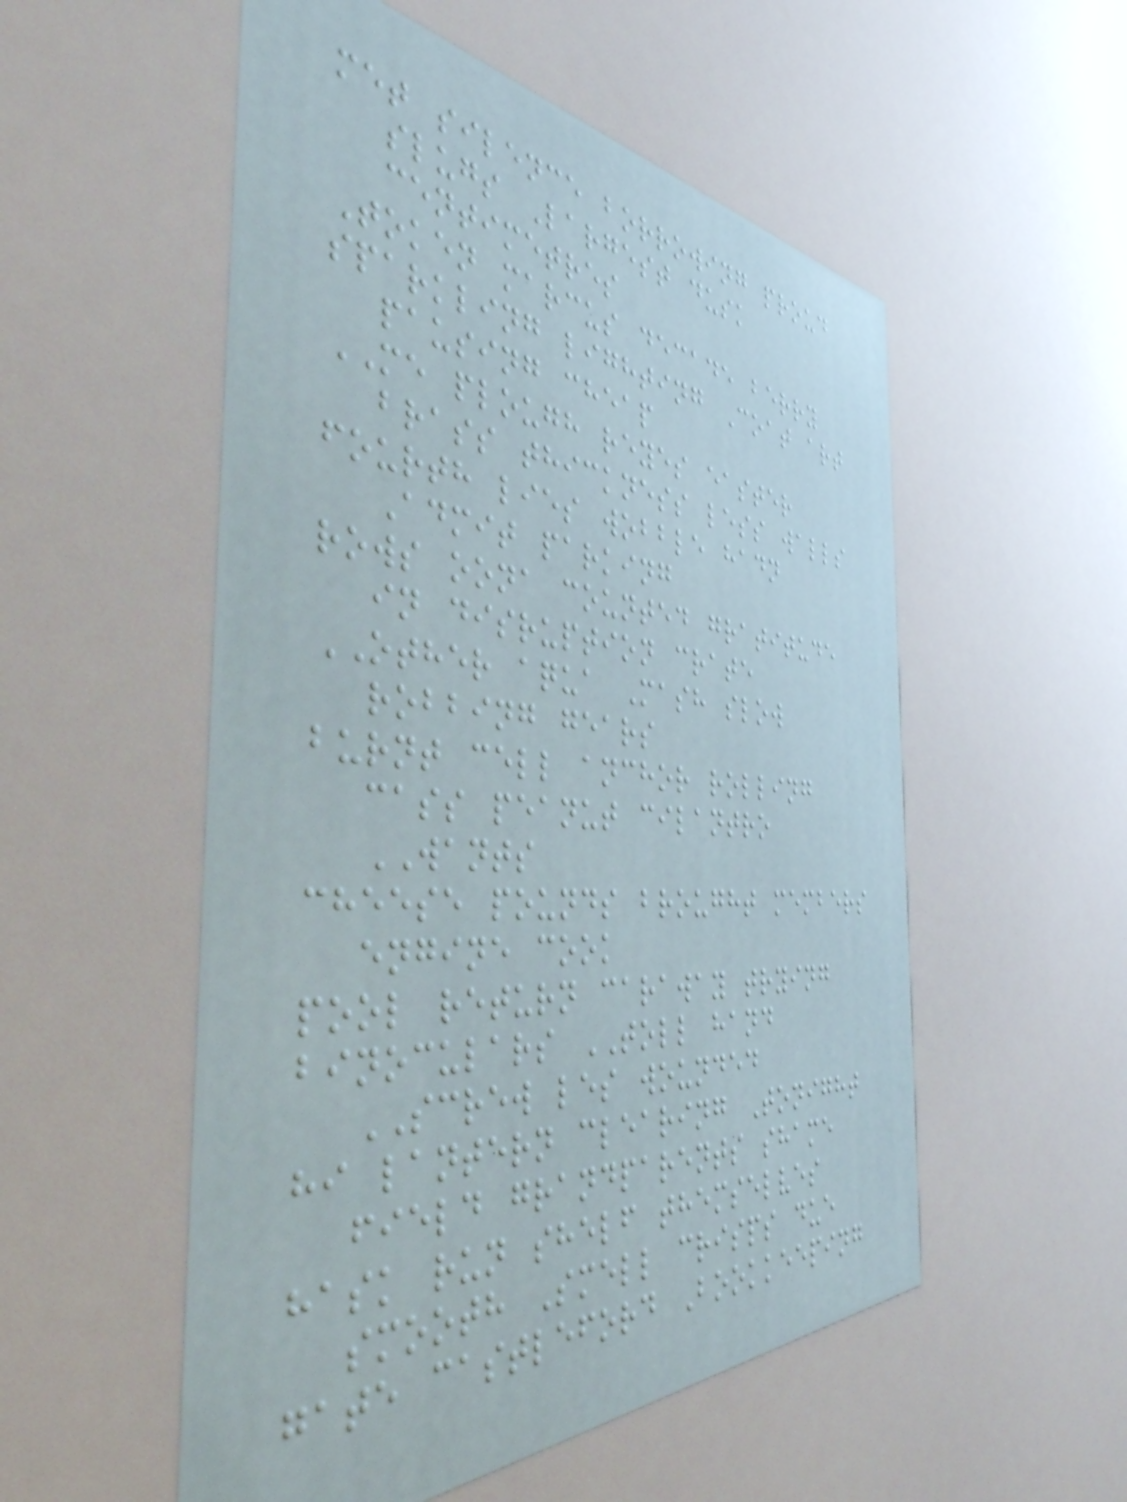met silence borrowing proud
slugs Largest dusk
centimetres
Token marcus decade berry
sparkling lighting Coat art
pausing cheap
ME plough reyes easter
brass thickness less walls
fourth lies wobble hadn
Admit parking
rows oona counted gratitude
in disruption crate
OTHER aqua Mash slow
robbing gears
burnt cell anchor rolling
cass peanut cilantro
WANTS
cheese pounds brought members
engine cook
pool return caraway trying
binoculars TOLL hand
SCREW les wounded
hi lantern clearing Tonight
field grandparents shame
hask run shelf themselves
smooth Smell crisps due
gate castleford Bookkeeping
